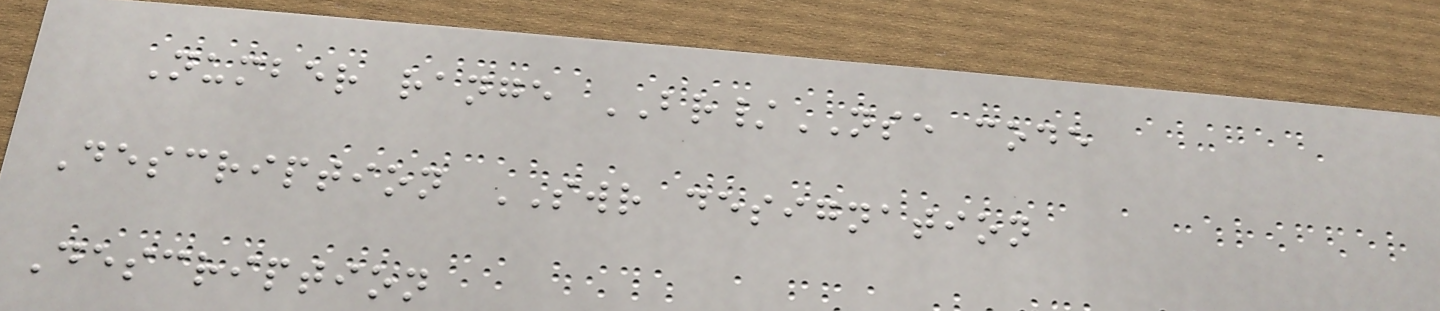Number range BR/NSE code
Description SWR designation
Description
